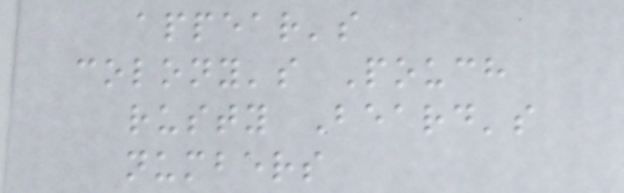appear's
colony's Pouch
rusty Beard's
numbers
